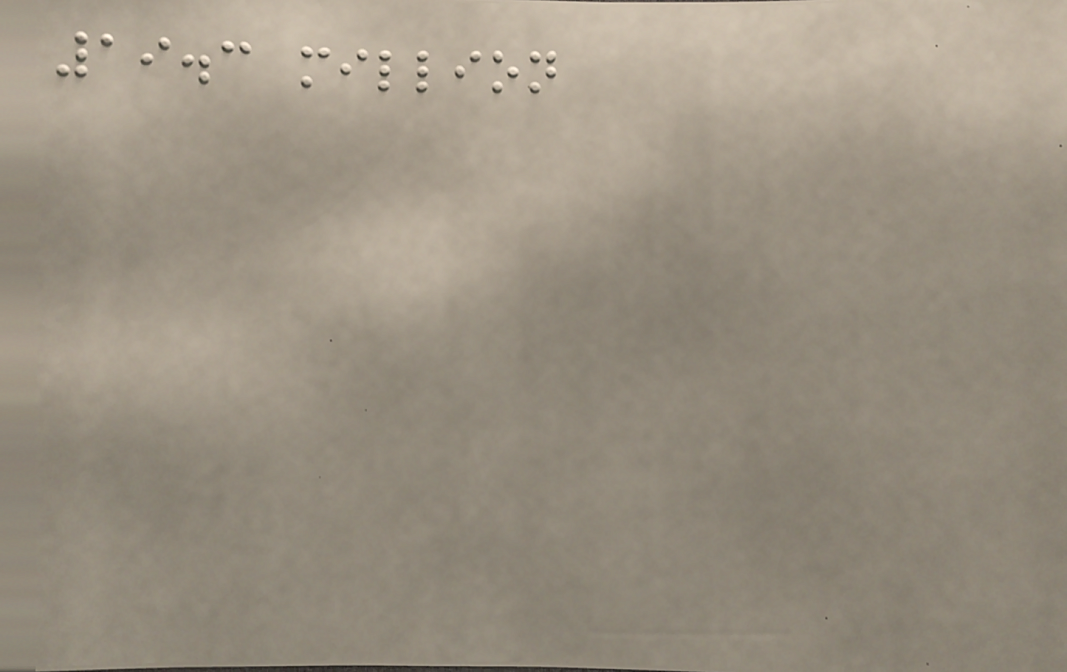19.3 million
